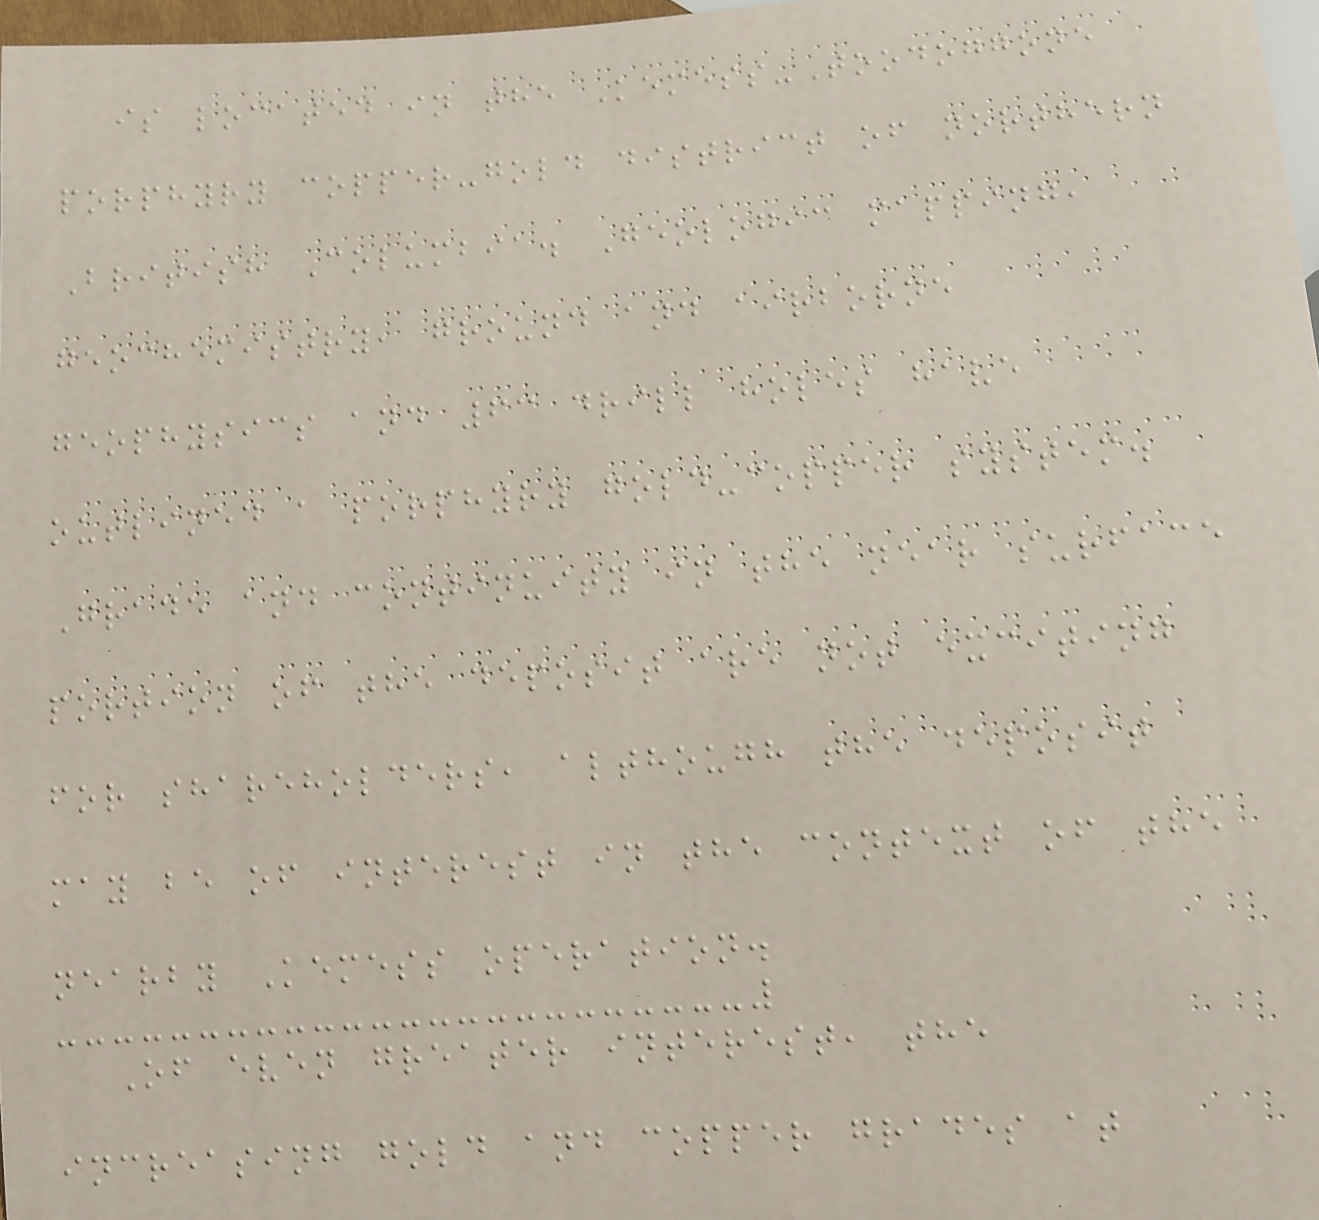is located in the Kemess-Toodoggone
porphyry copper-gold district of northern
British Columbia. Geologic mapping,
geochemistry, ground and airborne
geophysics and 63 drill holes have
outlined a porphyry gold-copper system.
Grade and continuity in the near surface
portion of the deposit are not exciting
for shareholders, although the deposit
may be of interest in the context of the
nearby Kemess operation.
Of even greater interest, the
increasing gold and copper grades at
